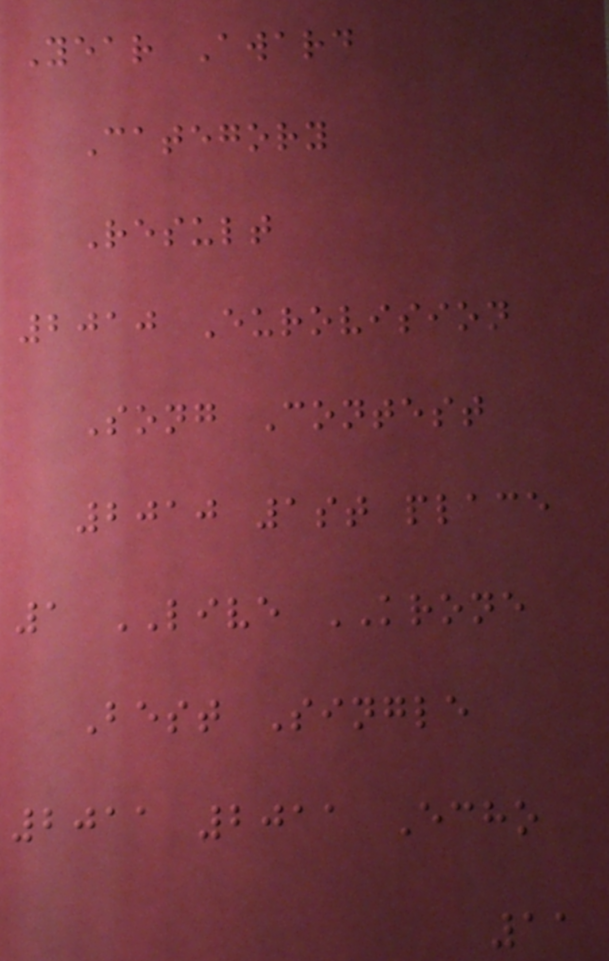Year Award
Category
Result
2010 Eurovision
Song Contest
2010 1st place
1 LIVE KRONE
Best Single
2011 2011 Echo
11
